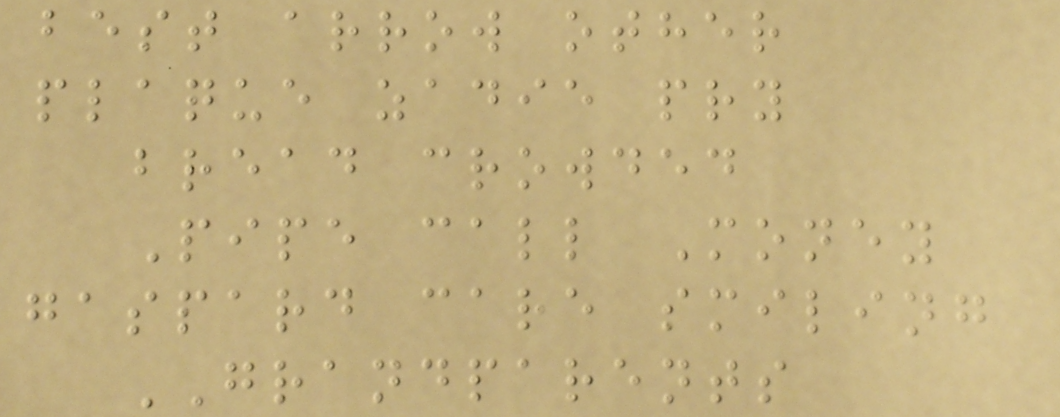best arrow other
plaque zadie pry
bread crowded
Pipe call Money
gaspard care smiling
GRANDPARENTS
